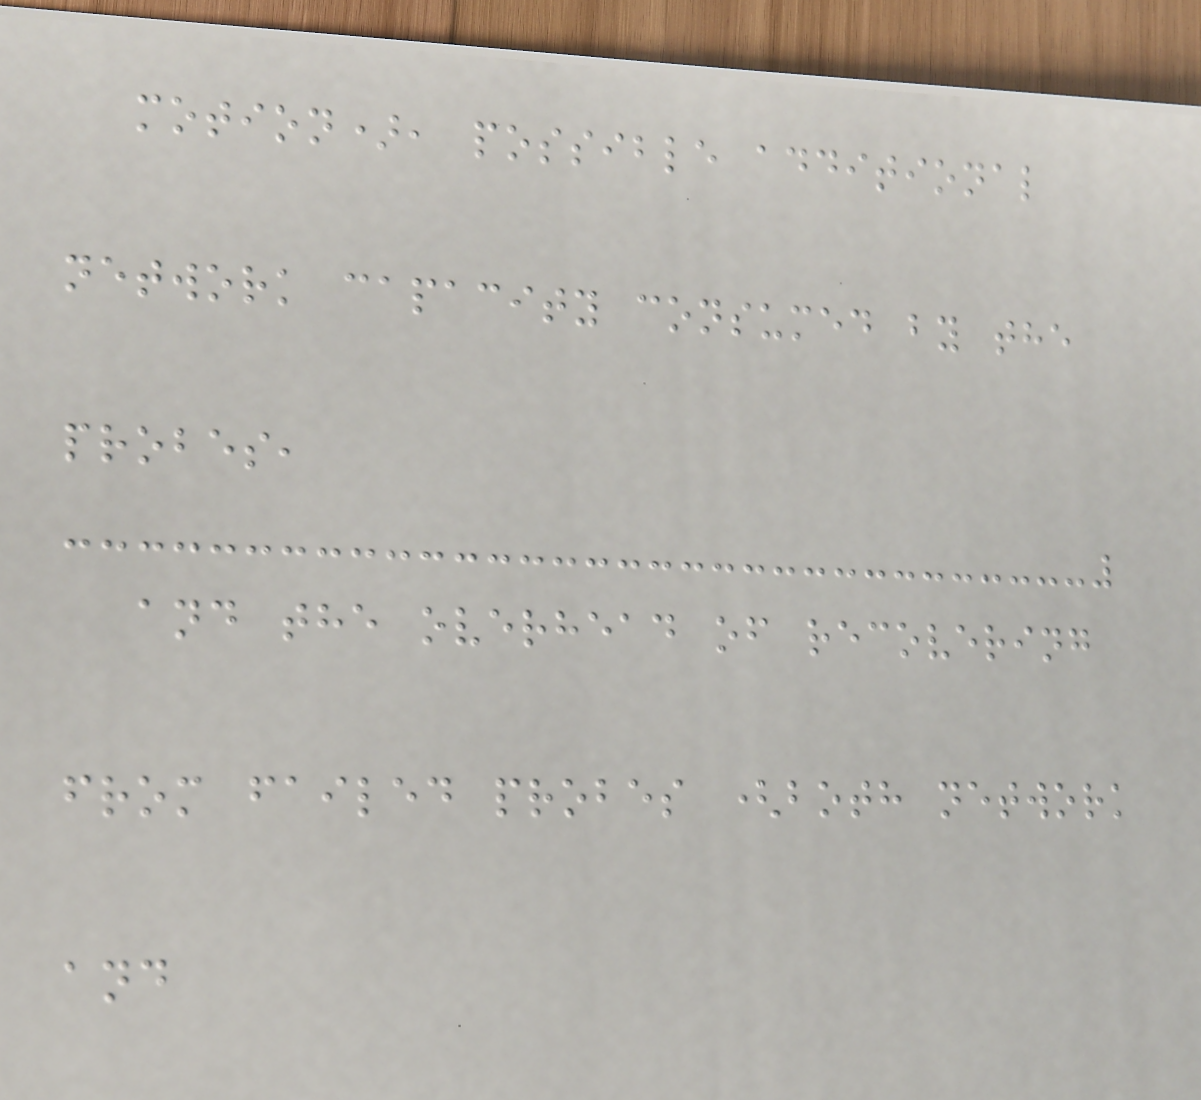motion), possible additional
network capacity consumed by the
probes,
and the overhead of recovering
from failed probes (both network
and
